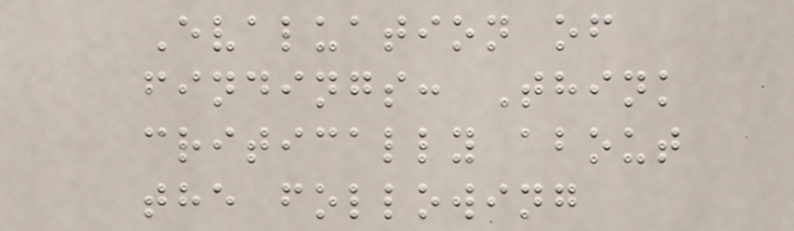Evaluation of
findings: Think
critically about
the following
